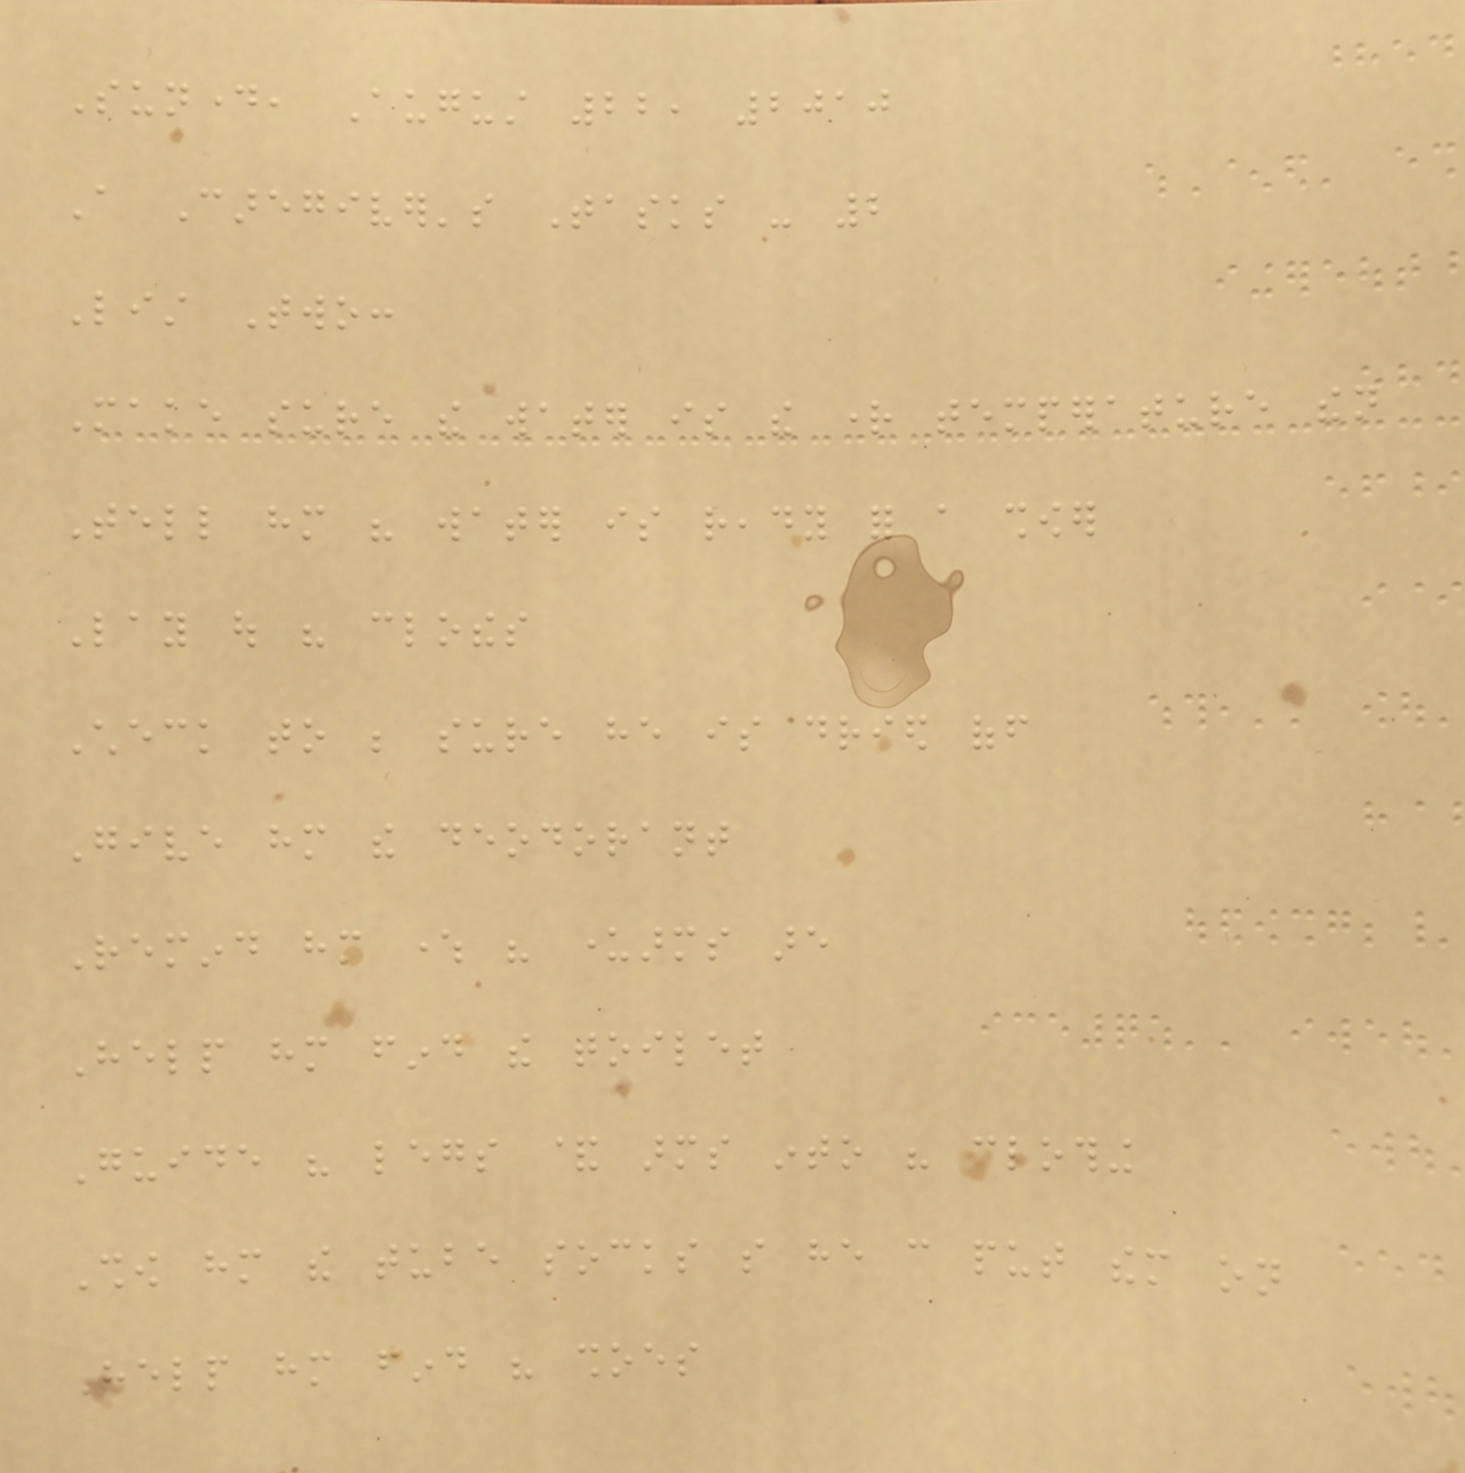Sunday, August 22, 2010
A Caregiver's Tasks - 2
List Two:
Make sure the water is the right temperature then
Tell him his water is ready for a shower
Lay out his clothes
Check to be sure he is dried off
Give him the deodorant
Remind him where his underarms are
Help him find the toilet
Guide his legs & arms into his clothing
Show him the tube socks so he can put them on
Help him find his shoes
